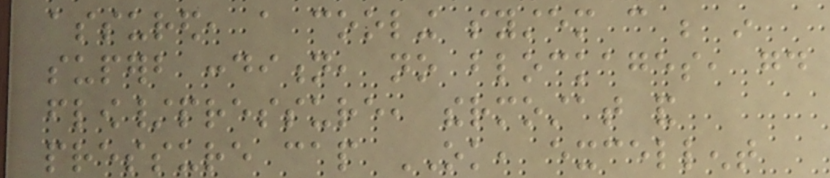assured, a cooling system can be in
superb condition, no blockages, good
flow/pressure, thermostat and
pressure cap OK, excellent
